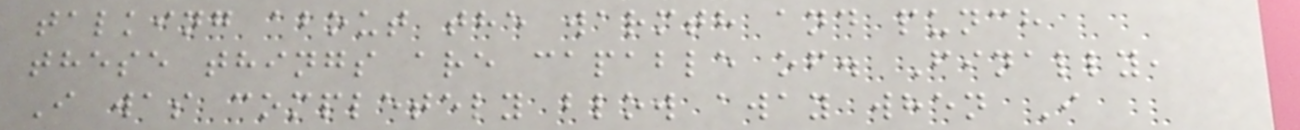talking about the warmth and punch
these things are capable of. Finally,
I was completely blow away when I
